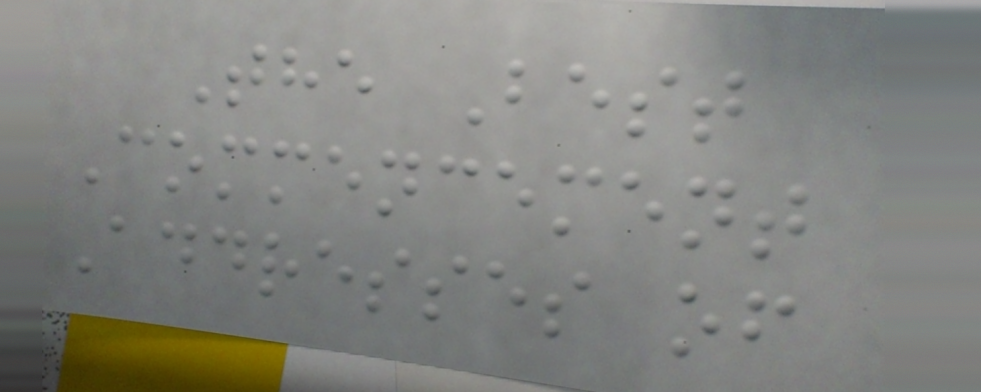The Best
Commencement
Addresses of
